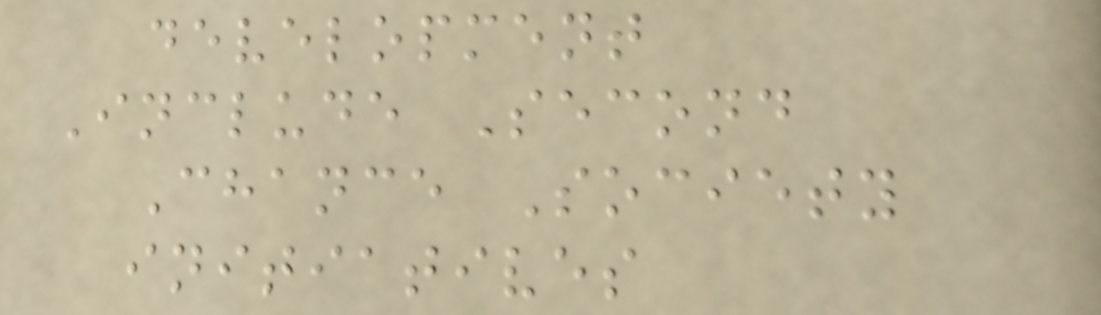development
Include Second
Chance Society
initiatives
